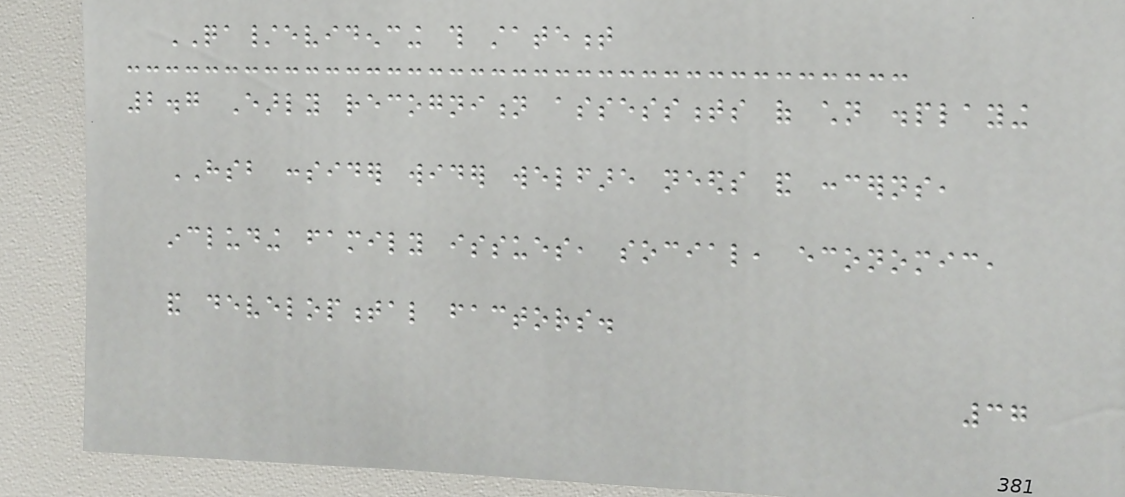QA/evidencing this statement
2.7 Early recognition assessments of children displaying
HSB consider wider welfare needs and concerns,
including family issues, social, economic,
and developmental factors.
37
